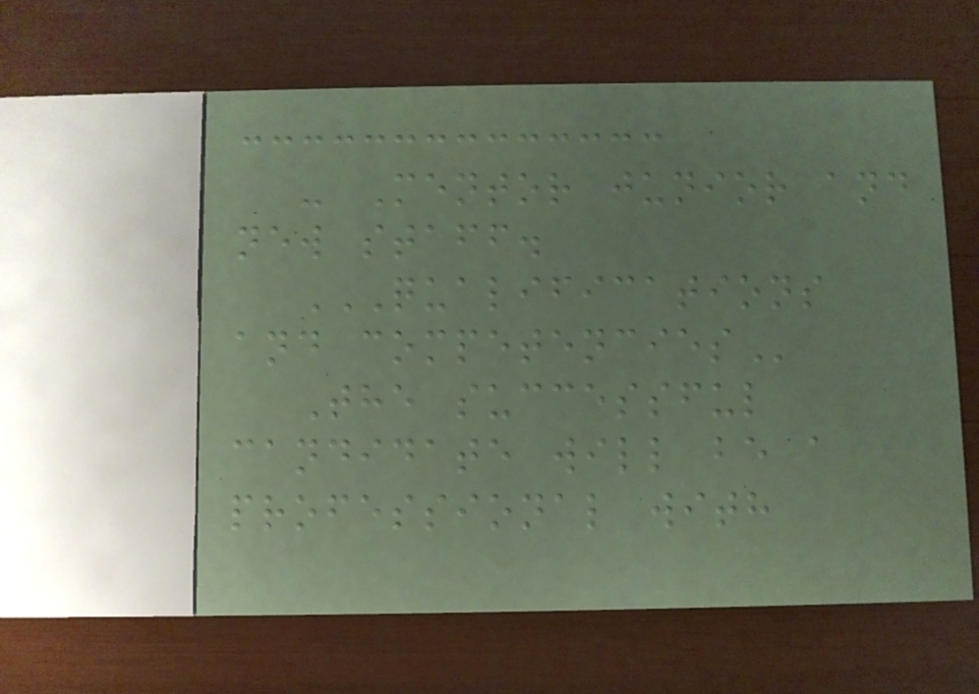- Mentor junior and
new staff.
QUALIFICATIONS
AND COMPETENCIES
The successful
candidate will be a
professional with
